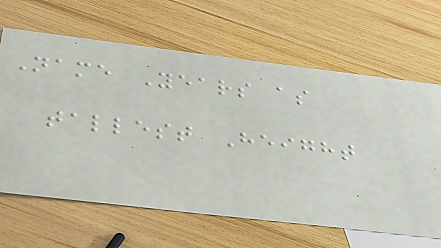Name Years as
tallest Height
